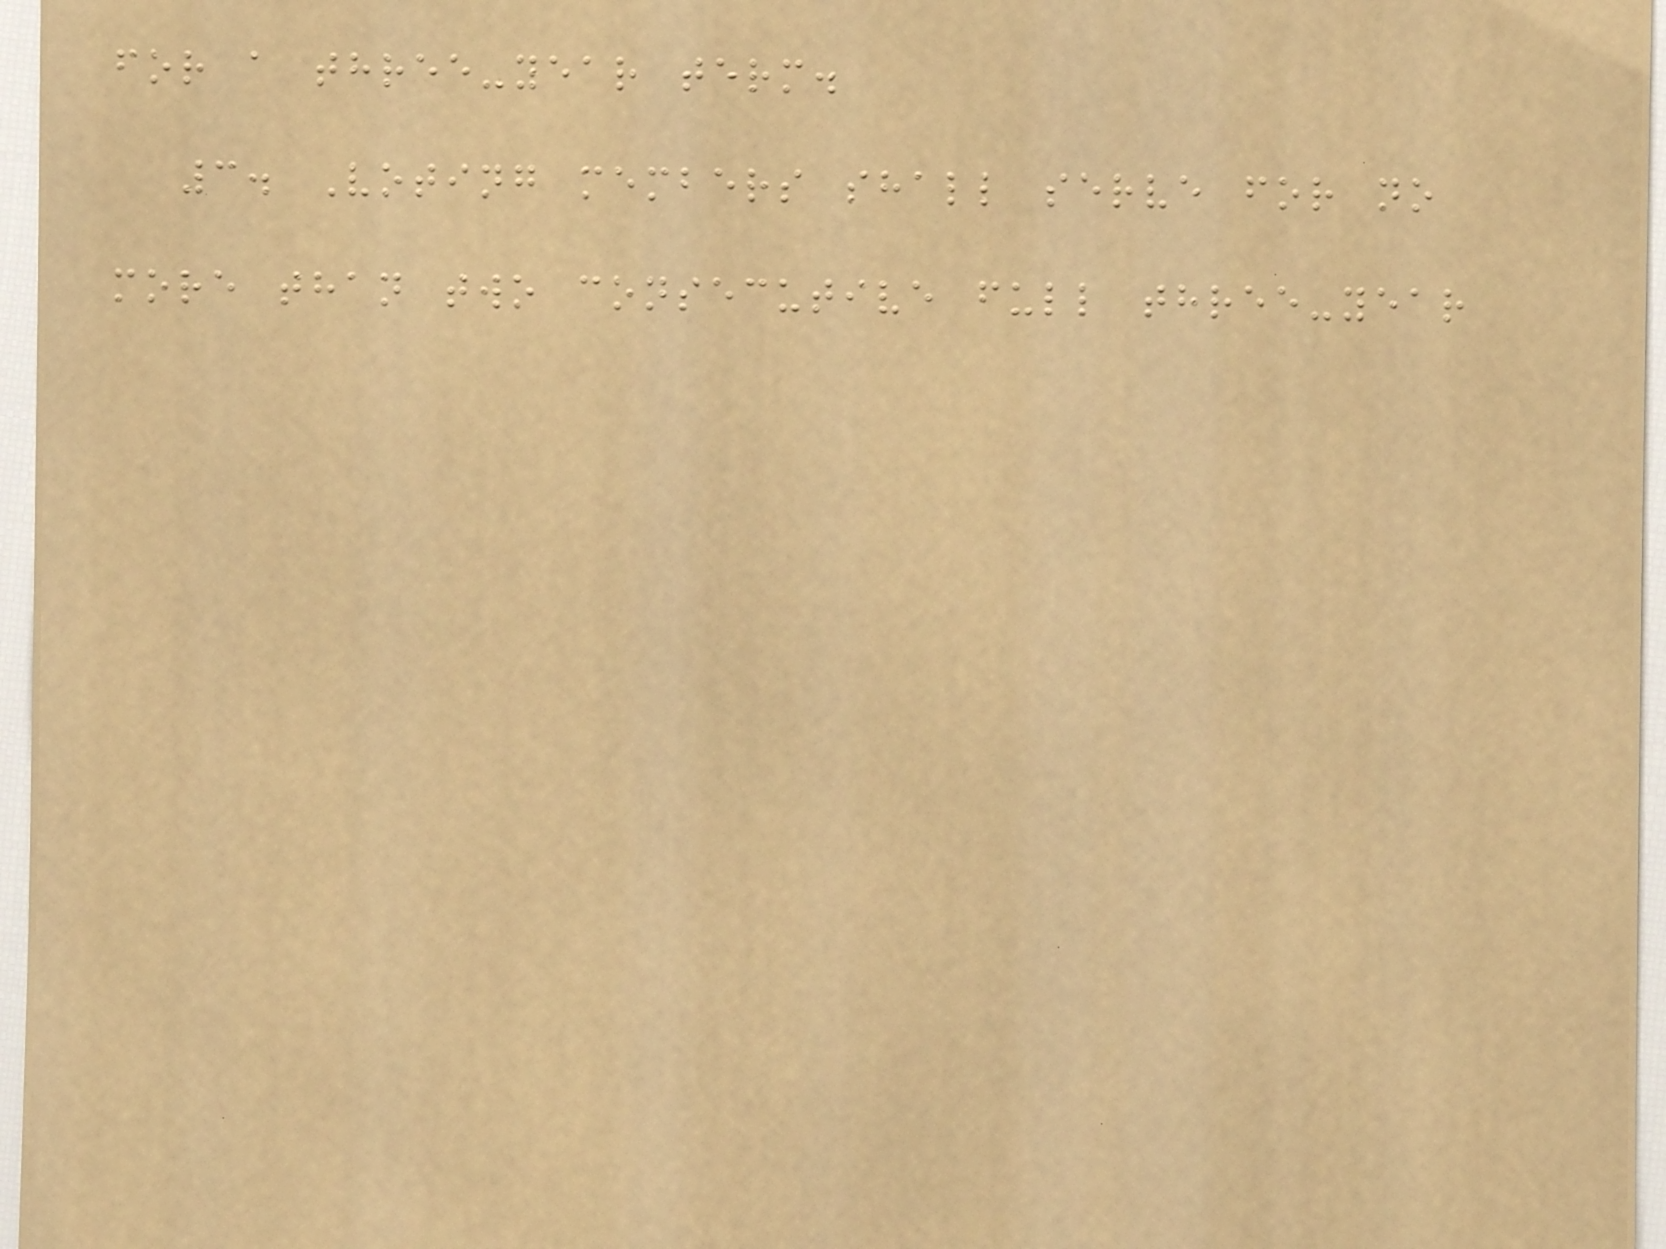for a three-year term.
3. Voting members shall serve for no
more than two consecutive full three-year
